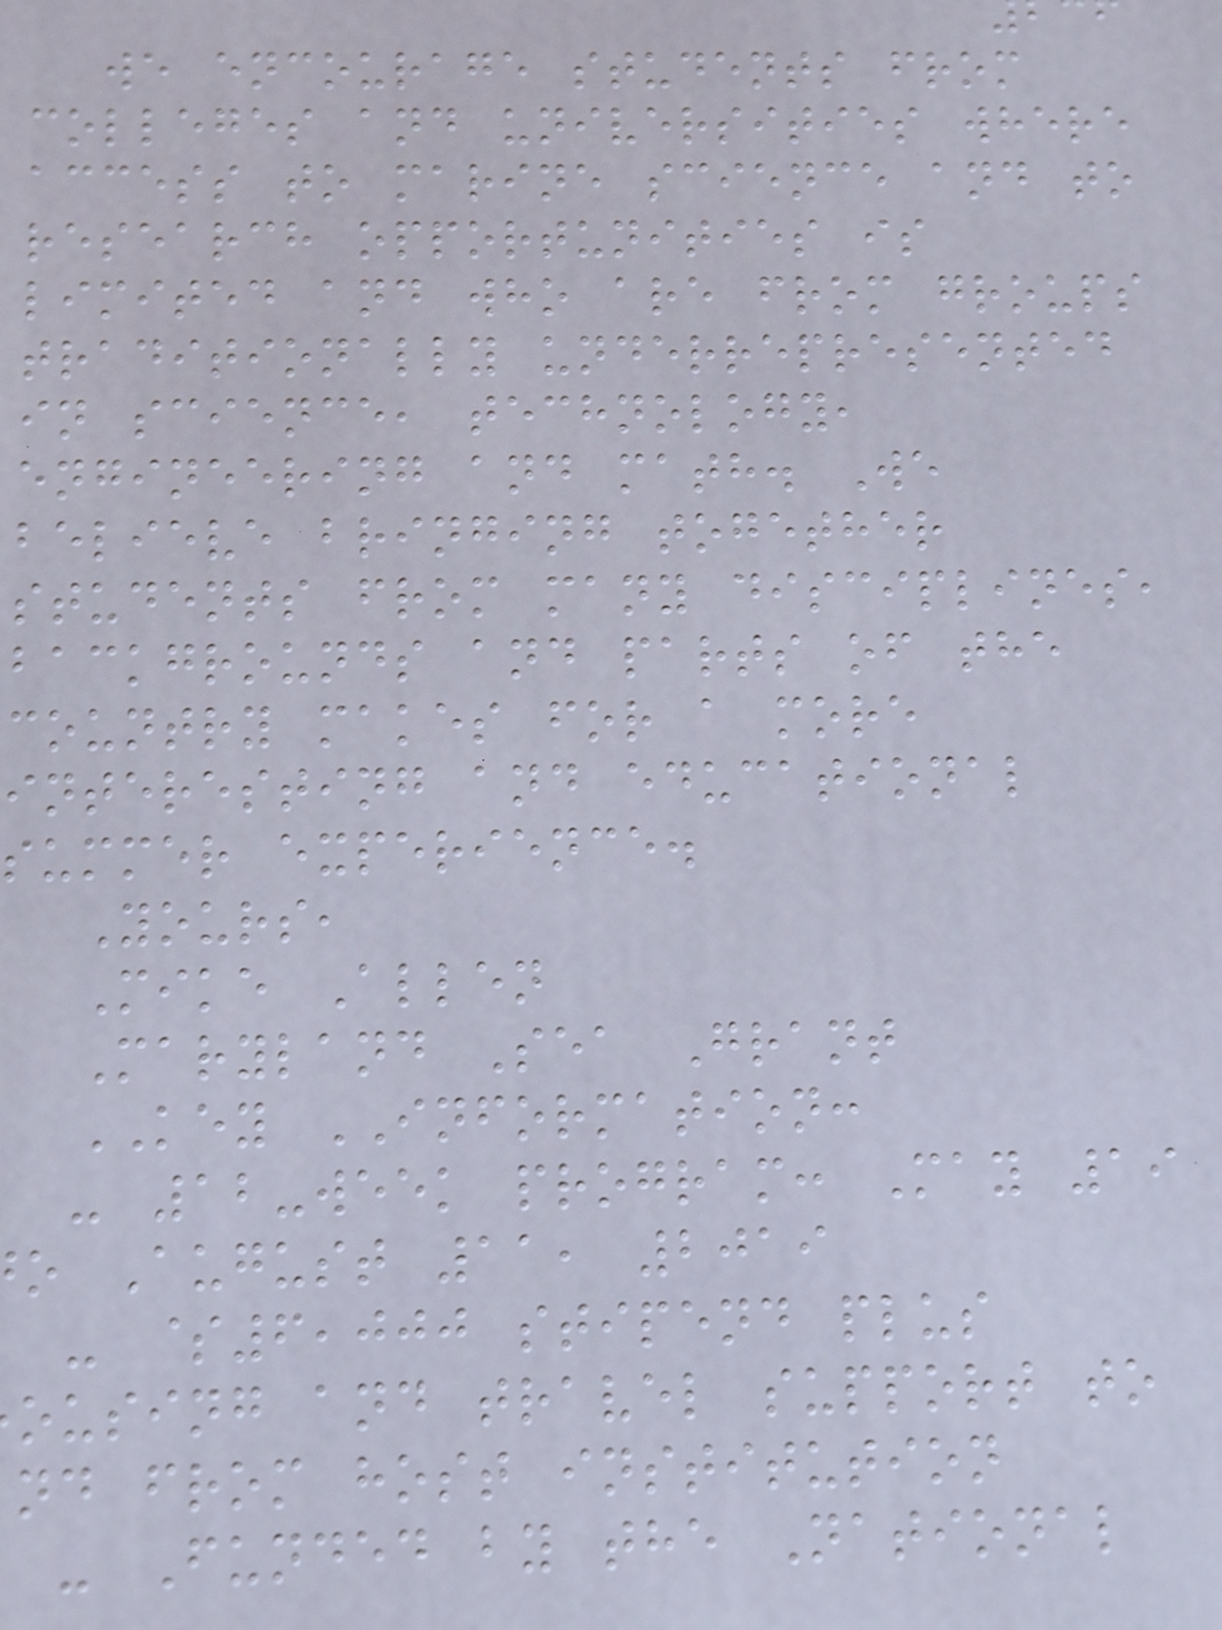we encourage students from
colleges and universities where
access to marine science and to
research opportunities is
limited and who are from groups
traditionally underrepresented
in science, technology,
engineering and math. We
believe bringing together
students from many disciplines,
backgrounds and parts of the
country makes for a more
interesting and educational
summer experience.
Yours,
Mike Allen
Maryland Sea Grant
KEY INFORMATION:
- 12-week program: May 19
o August 11, 2019
- $6,000 stipend plus
ousing and travel support to
nd from host institution
- Funded by the National
